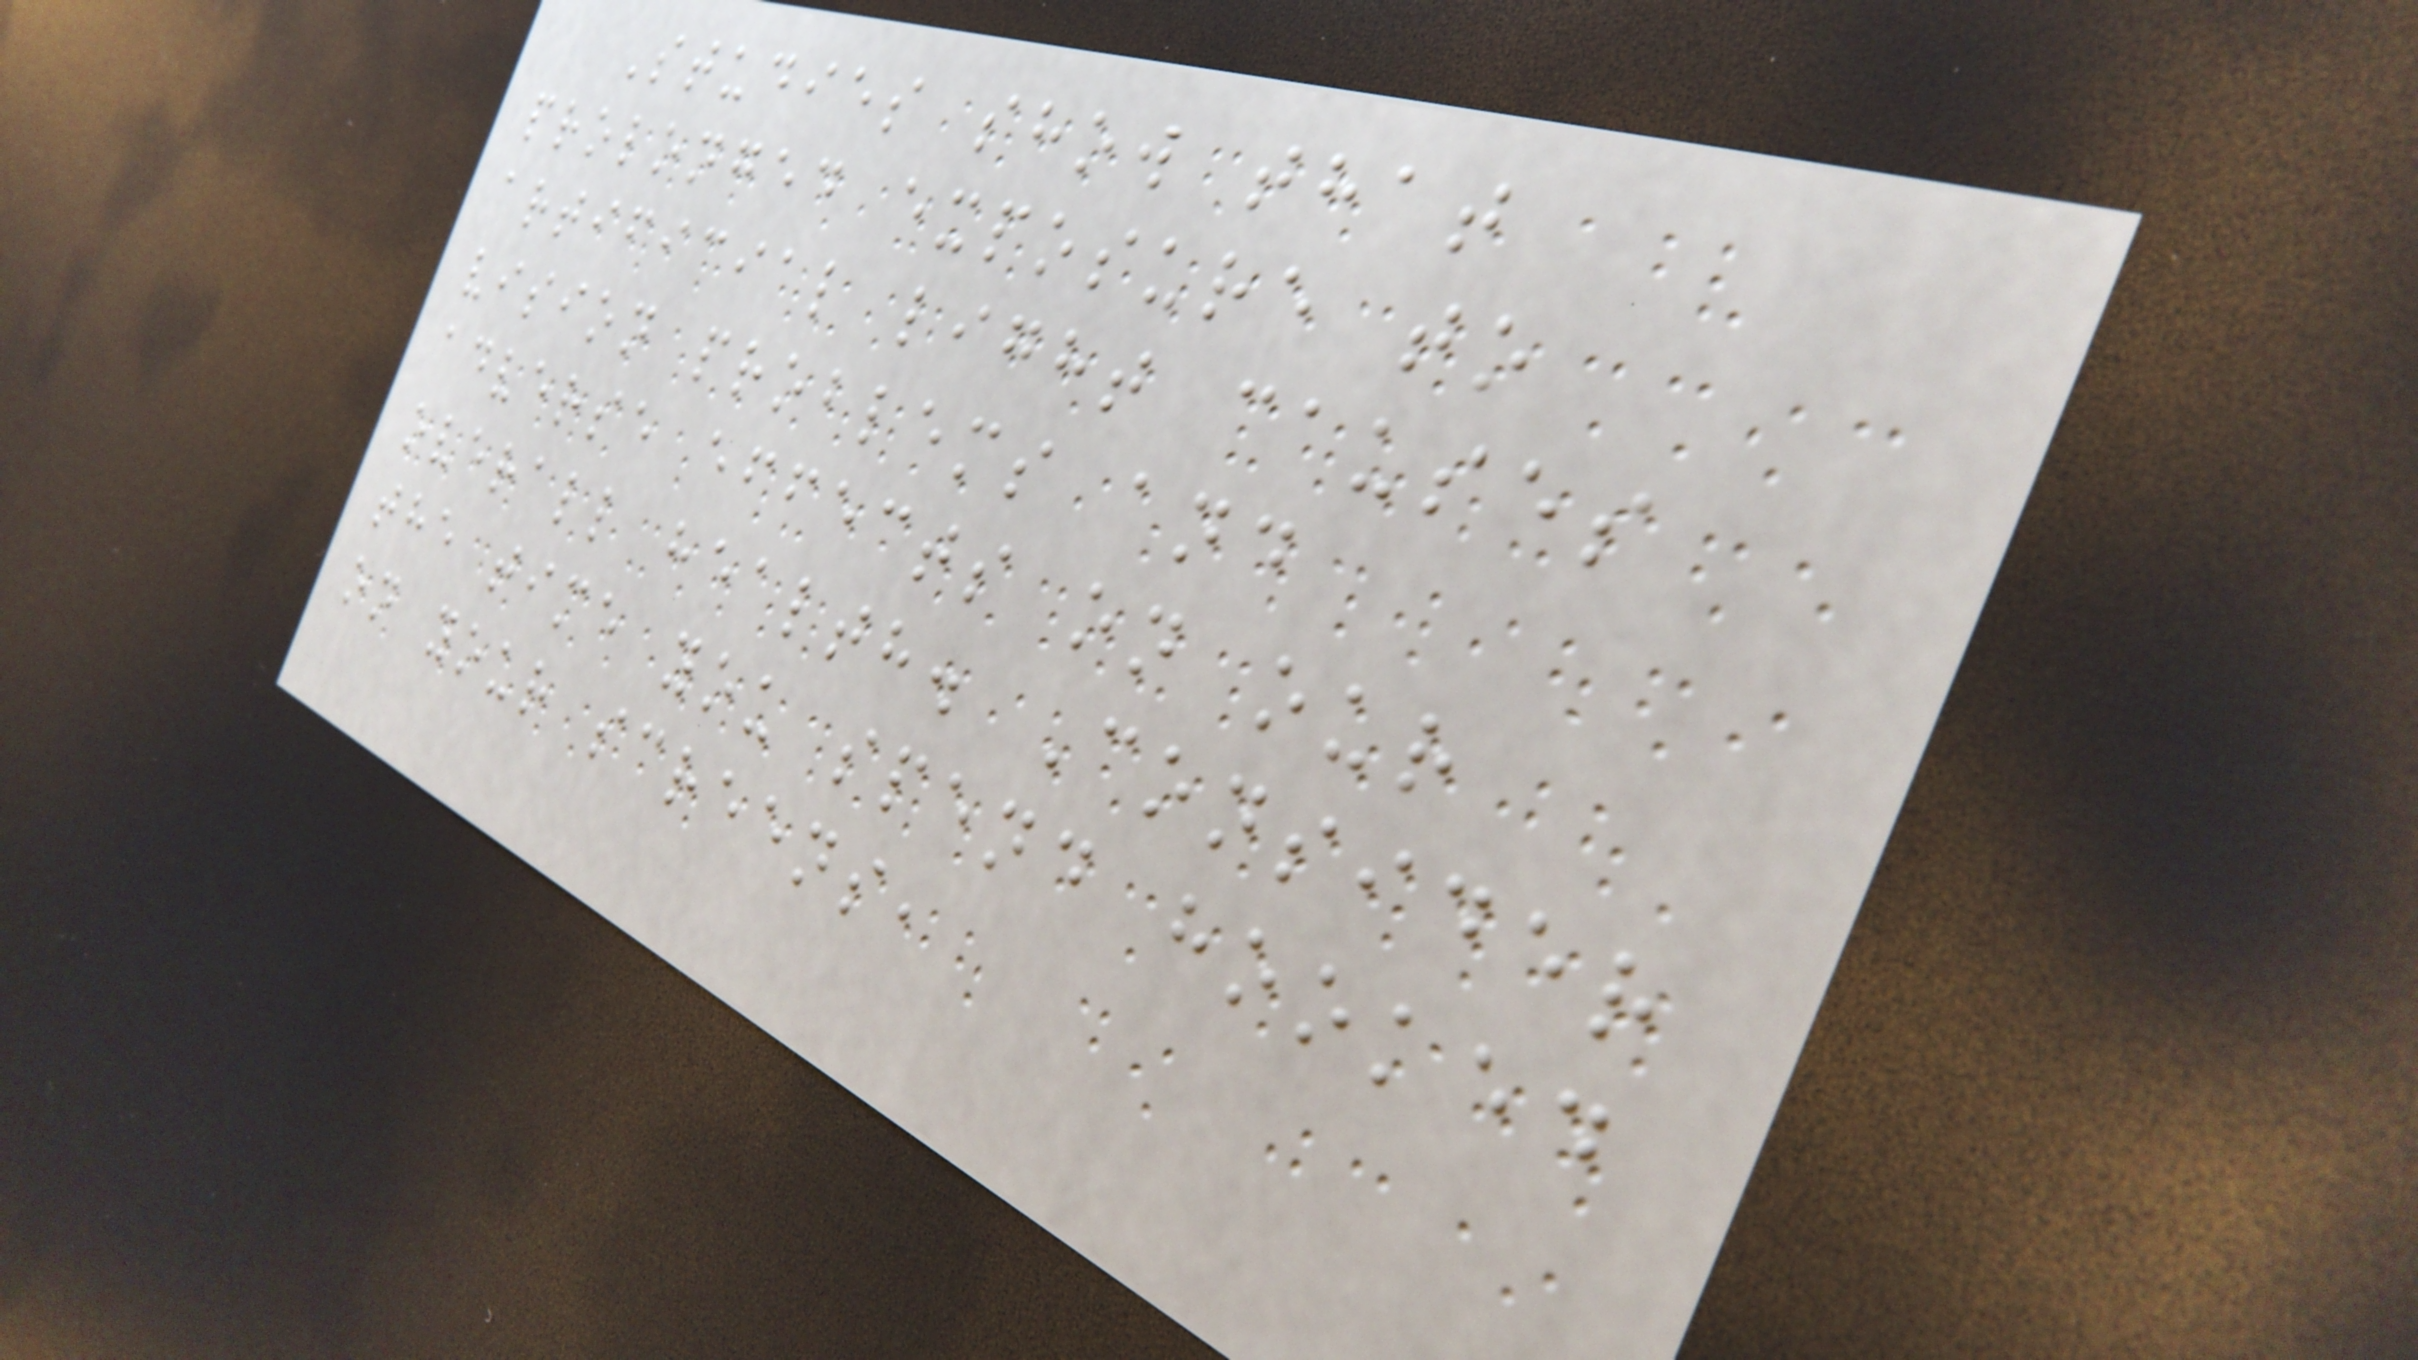Studies show that
prolonged exposure to
artificial light causes
vision problems and
adverse effects on our
overall health. Consider
the time you spend hooked
on your screens,
